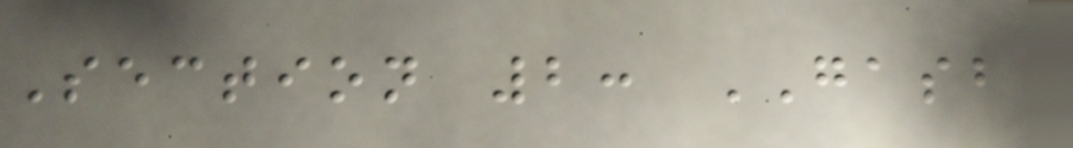Section 2: GASB
